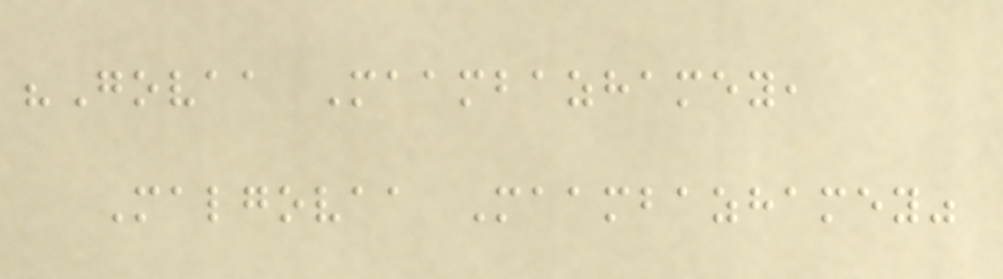"Govaa Maambazhamey,
Malgovaa Maambazhamey"
